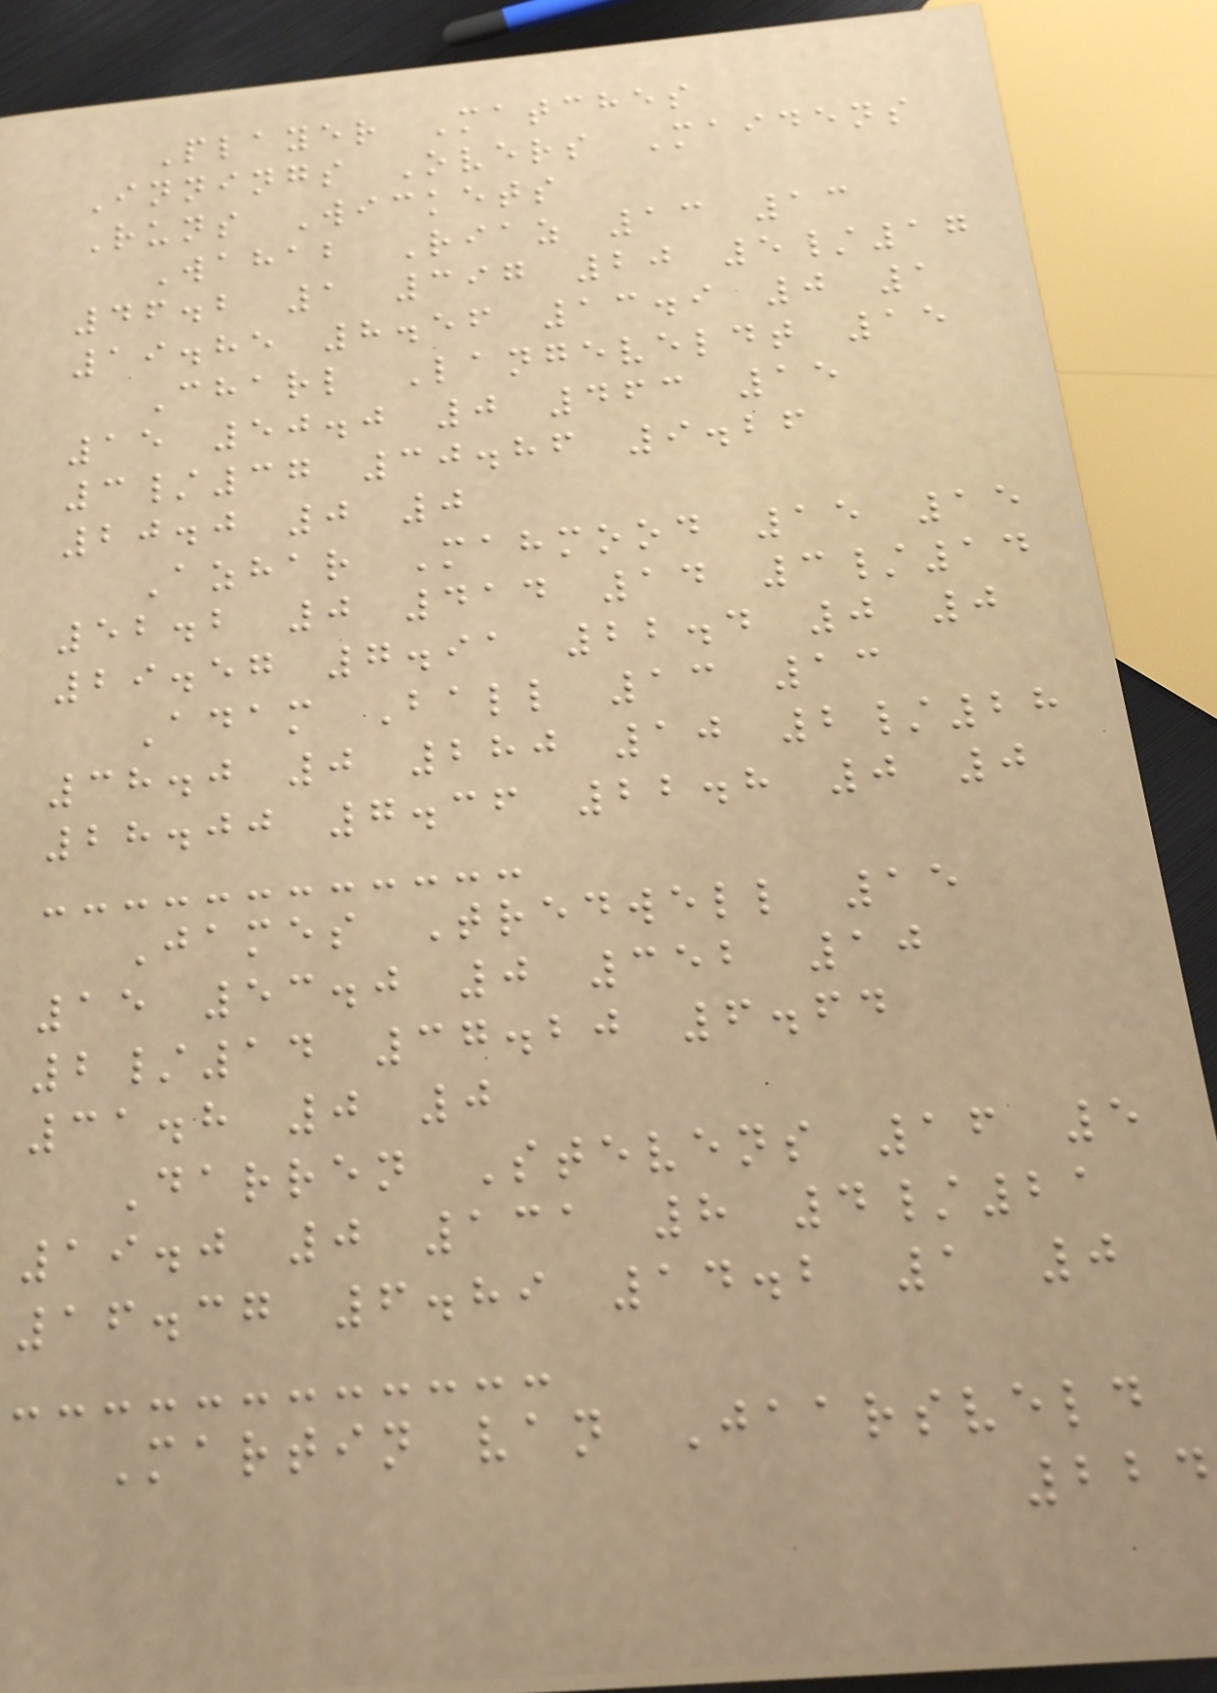Player Matches
Innings Overs Maidens
Runs Wickets
Wahab Riaz 13 13
46.2 1 397 20 5/17
19.85 8.56 13.9 0 1
Charl Langeveldt 15
15 50.0 0 463 15
3/37 30.86 9.26
20.0 0 0
Azhar Mahmood 15 15
52.2 0 414 14 3/14
29.57 7.91 22.4 0 0
Adam Ball 13 13
38.0 0 280 10 2/28
28.00 7.36 22.8 0 0
James Tredwell 15
15 53.0 0 352 10
2/14 37.20 6.64
31.8 0 0
Darren Stevens 16 5
19.0 0 131 8 4/21
16.37 6.89 14.2 1 0
Martin van Jaarsveld
224
